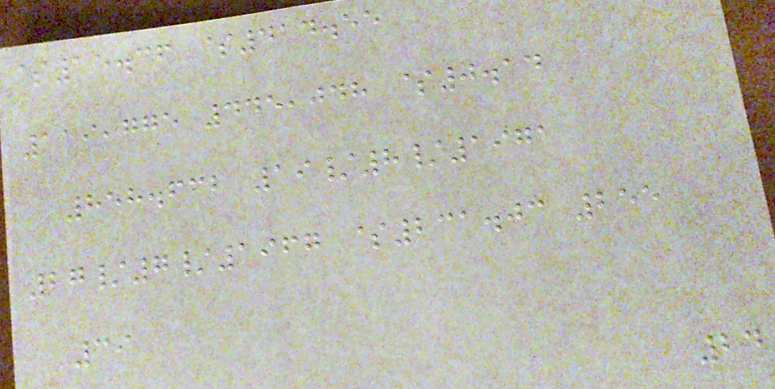$15.36 $414.55
119,775 445,048 $0.14
858.632 19/8/1971
27/7/1967 $231.03 255
39
24
